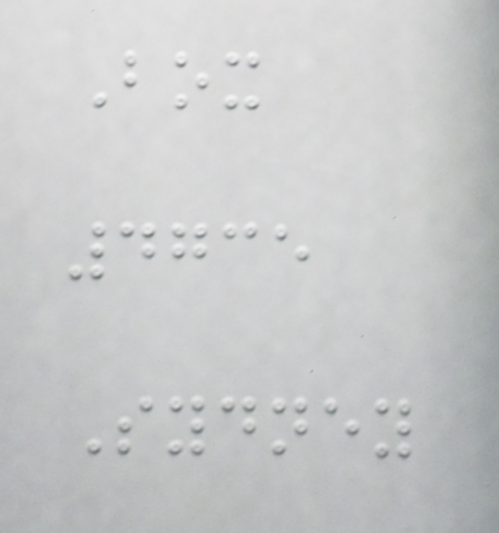Box
4735
Sydney
